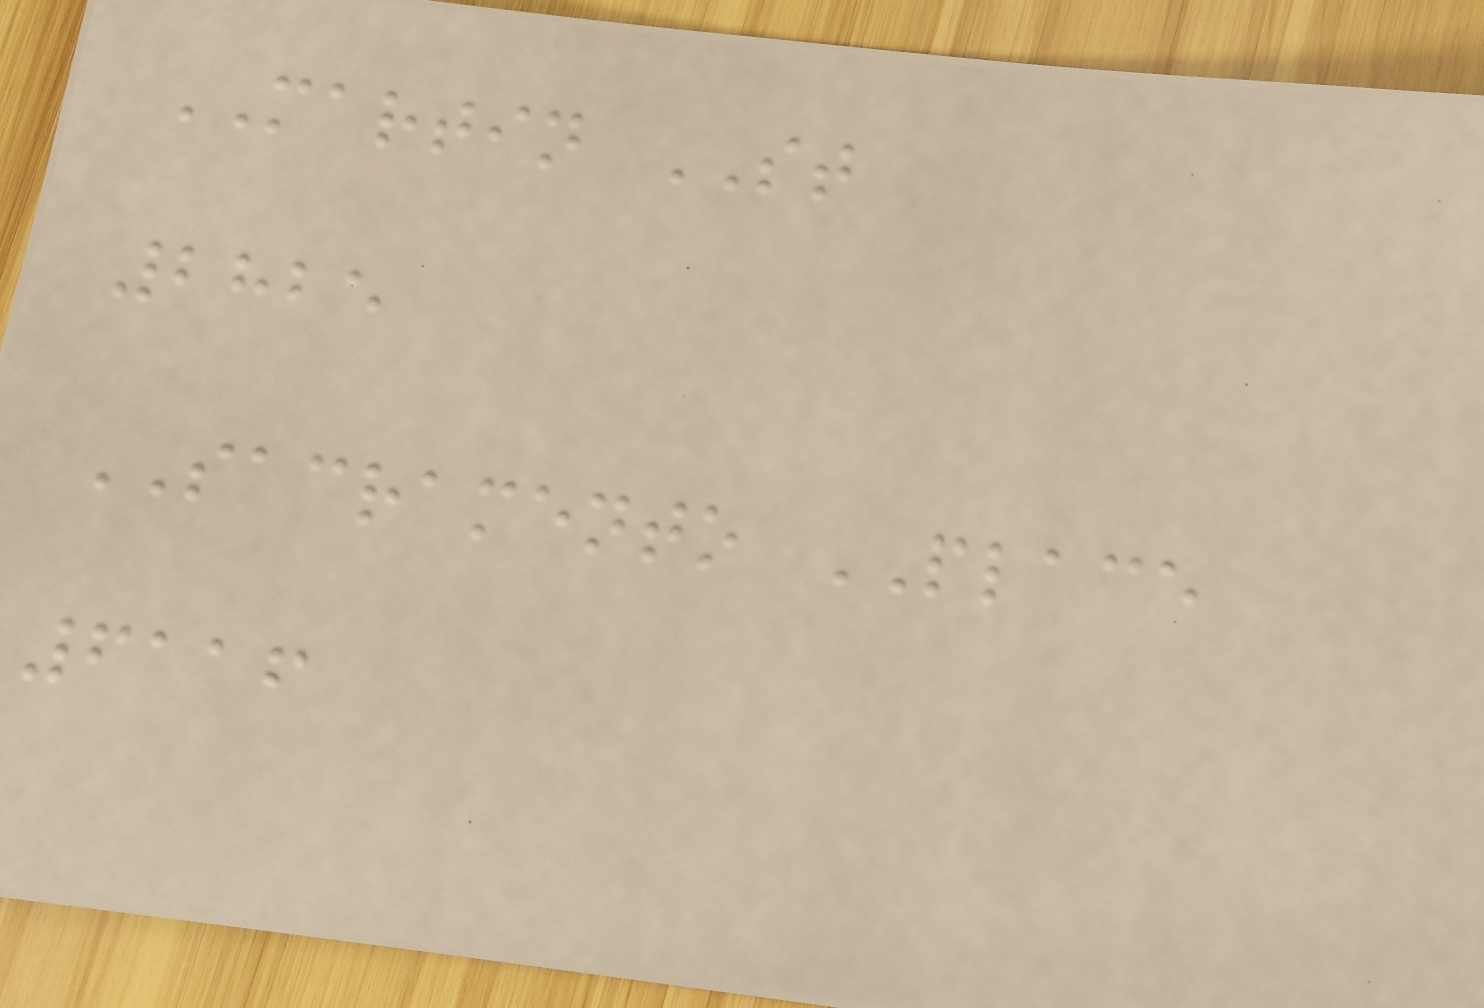MARTIN ST
2825
SACRAMENTO PLACE
6116
